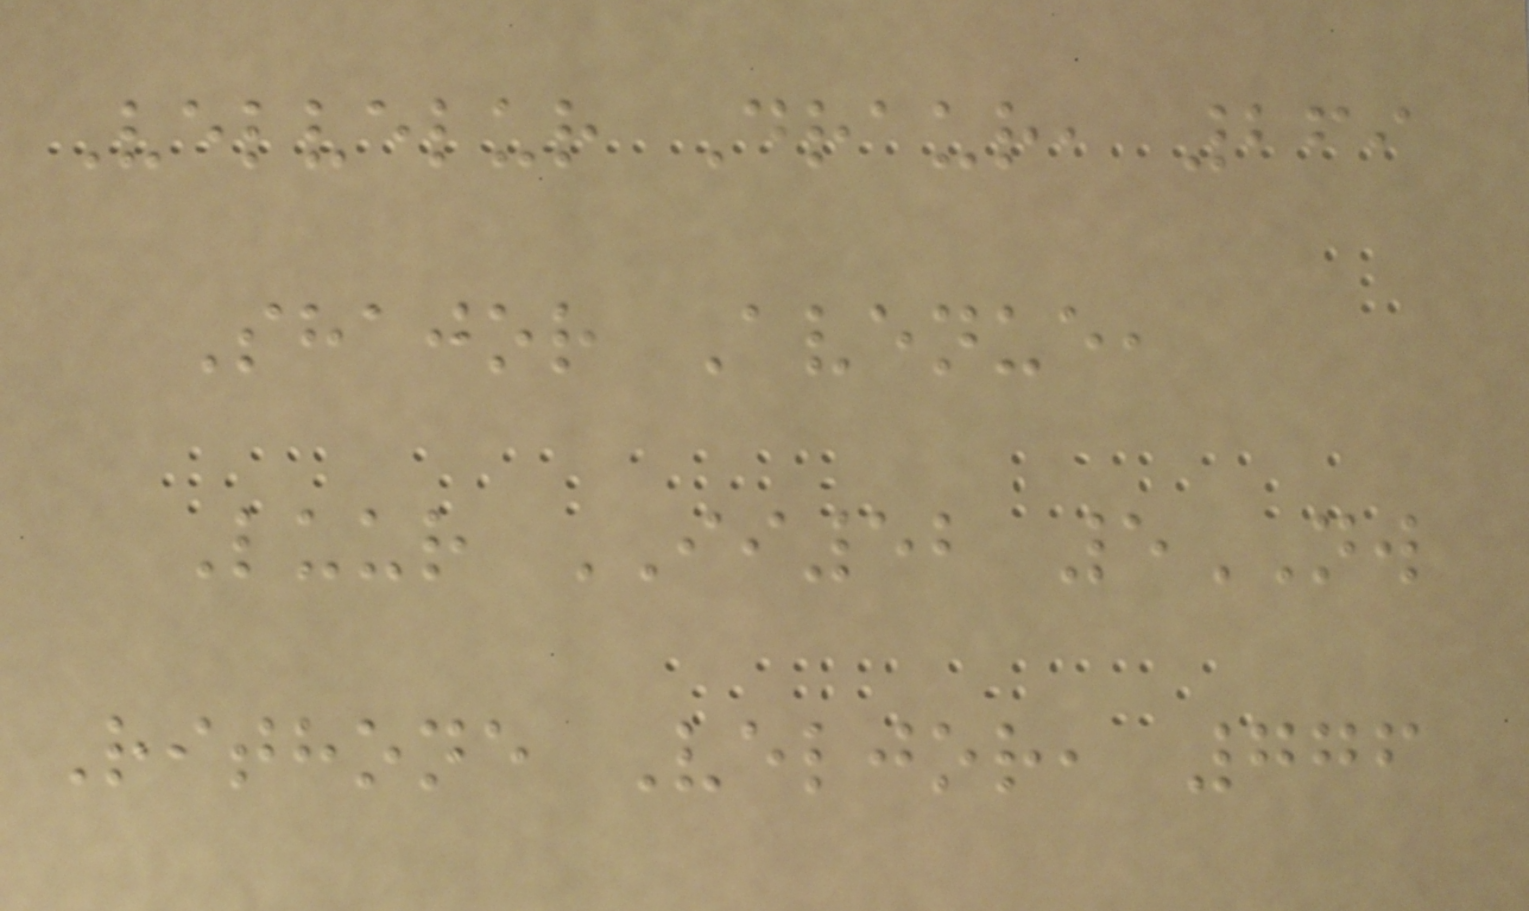Velvelur Draur, 269
Shajor Avenue,
Luur II52 5NW
Rithone Veljor, 776
